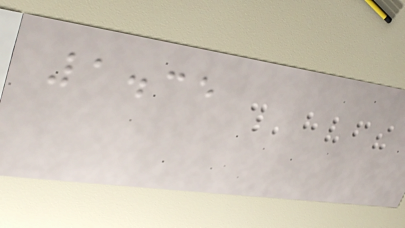1.35
